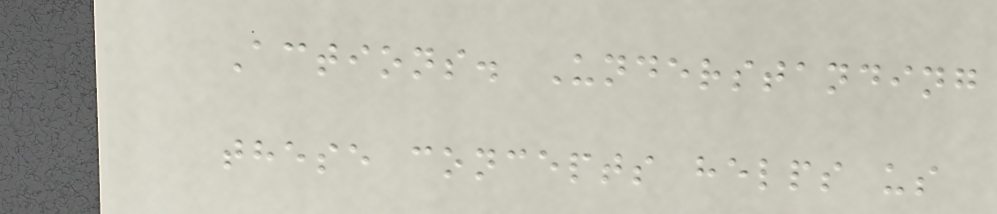Actions. Understanding
these concepts helps us
